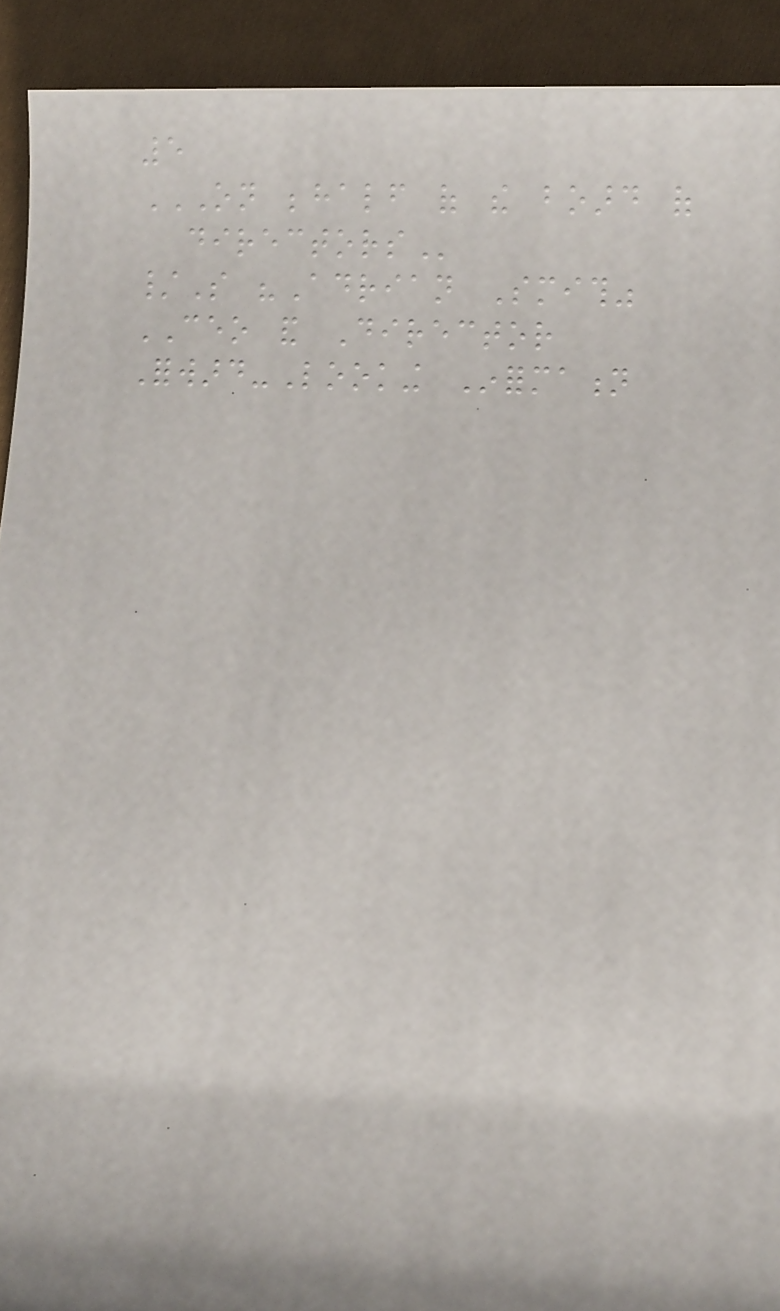5
ON BEHALF OF THE BOARD OF
DIRECTORS
/S "Adrian Smith"
CEO and Director
Forward-Looking Information
